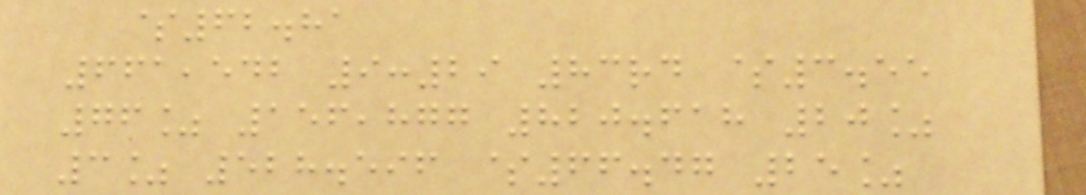$62.81
661,542 9:29 83rd $3.55
76% 156,877 820.618 20%
3% 528.596 $66.47 25%
